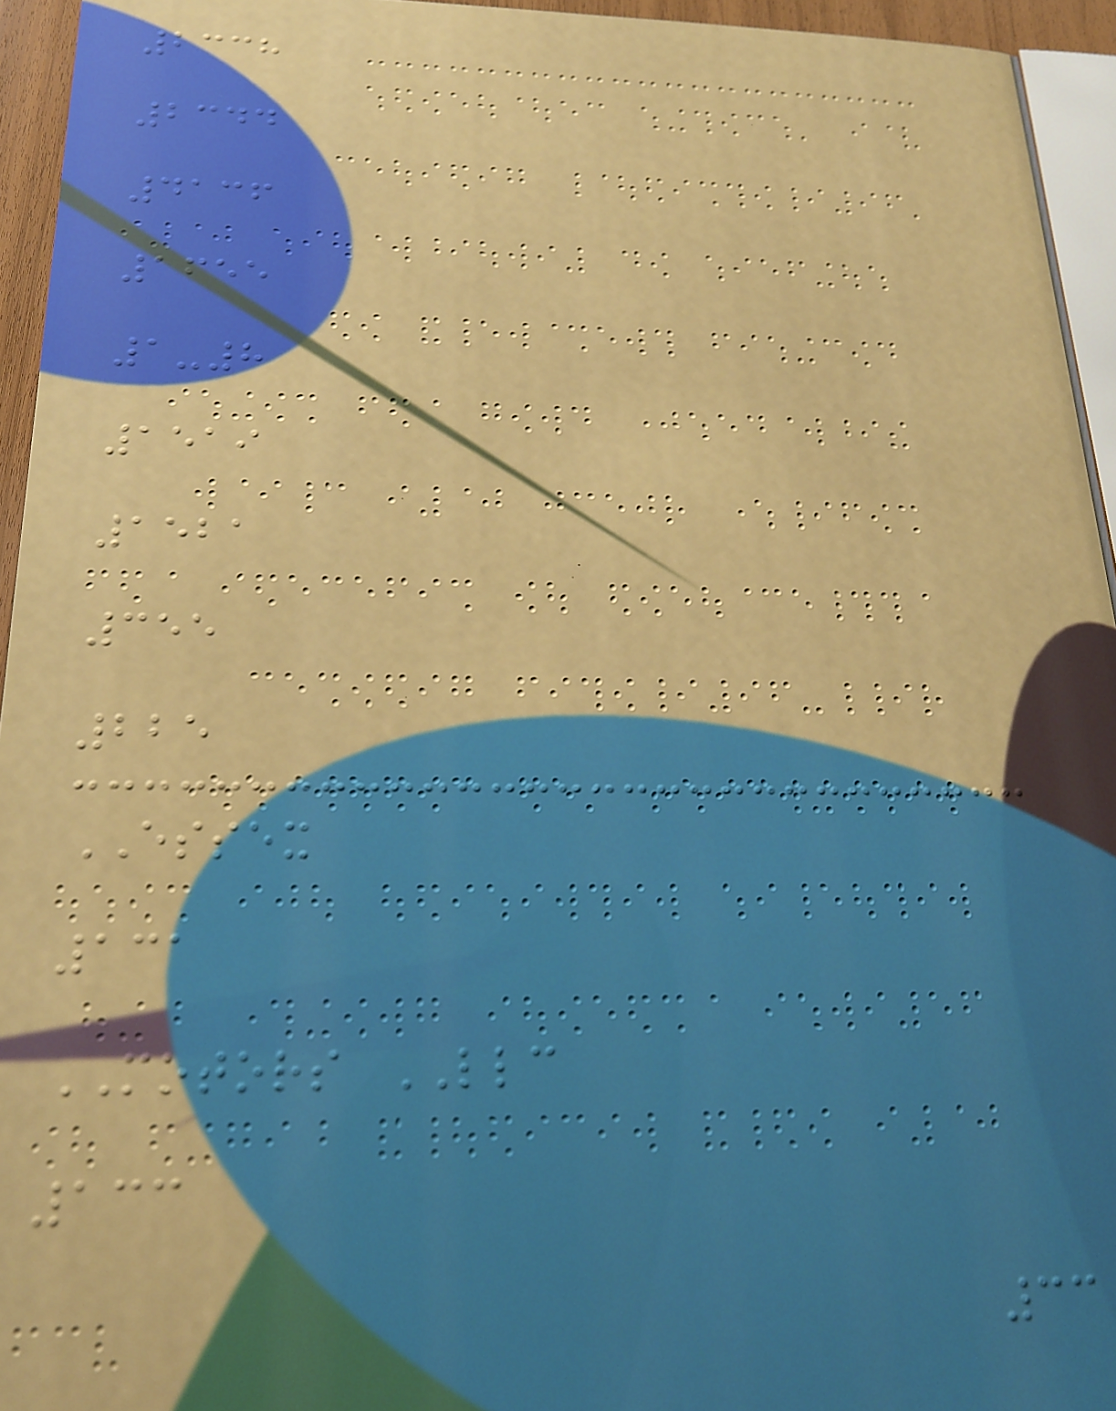2338
2344
4136
1655
1-8
1519
1521
355
225
ESSEX
131
MOTORS LLC
133
33
